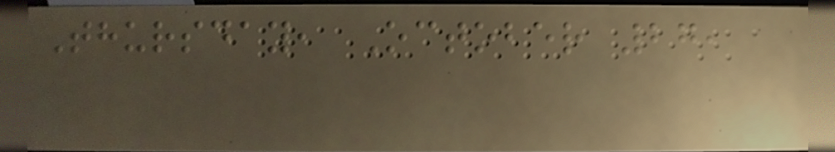Thursday, October 27,
